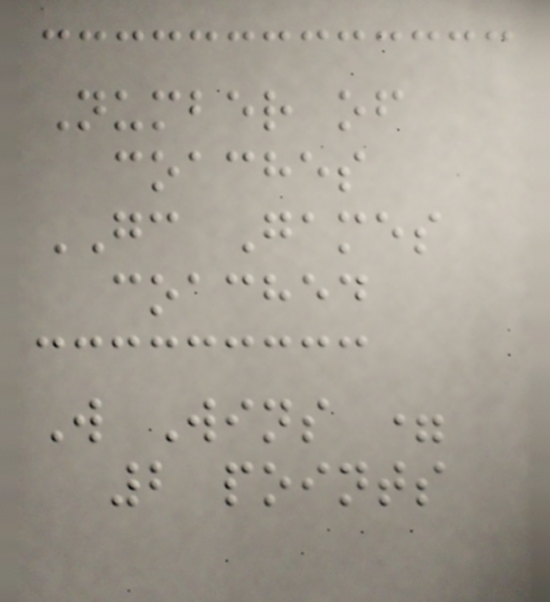Number of
coaches
GC Games
coached
W Wins =
2 points
